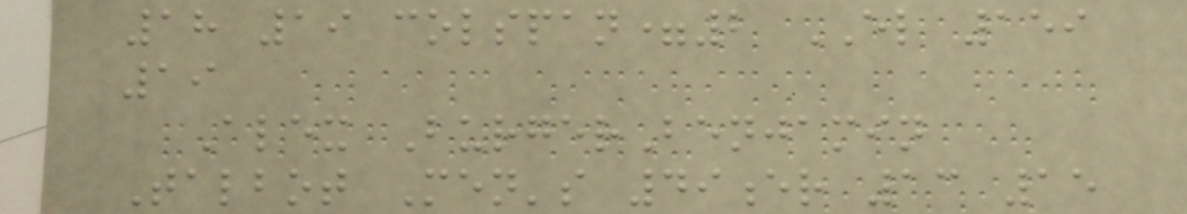18 19 colspan=2 EL 159
19
Alex BurgerBenjamin
Talbot Men's 49er 13 15
